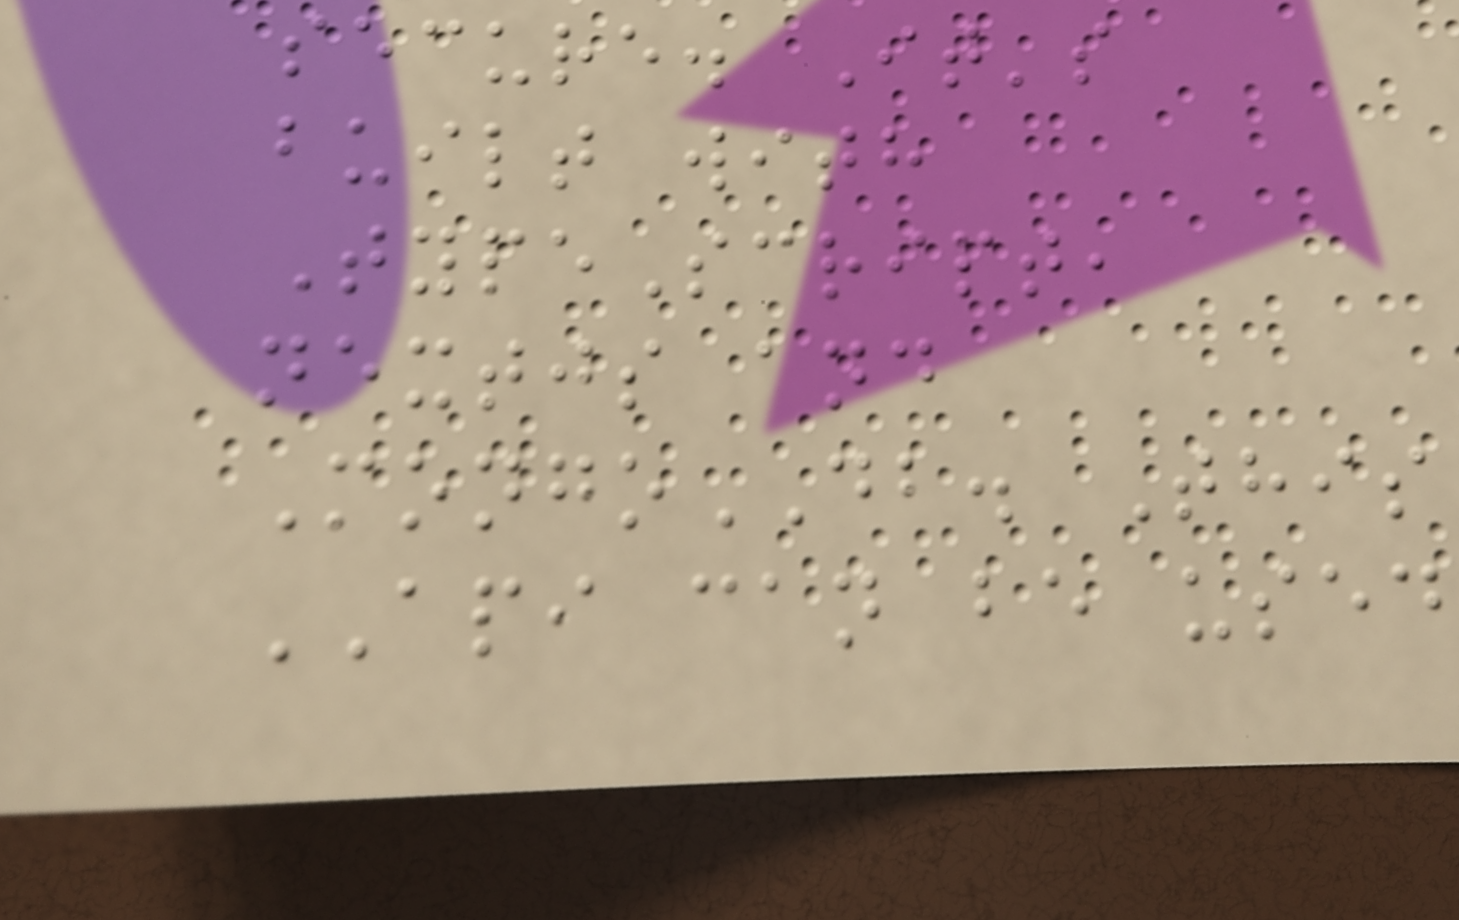secure. It's
built with
TypeScript,
nextjs and
MongoDB. This
API can be used
